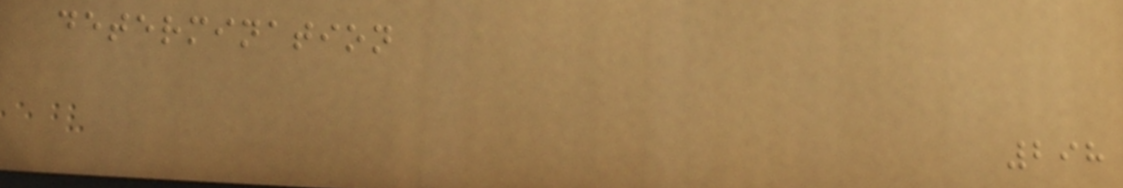determination
298
